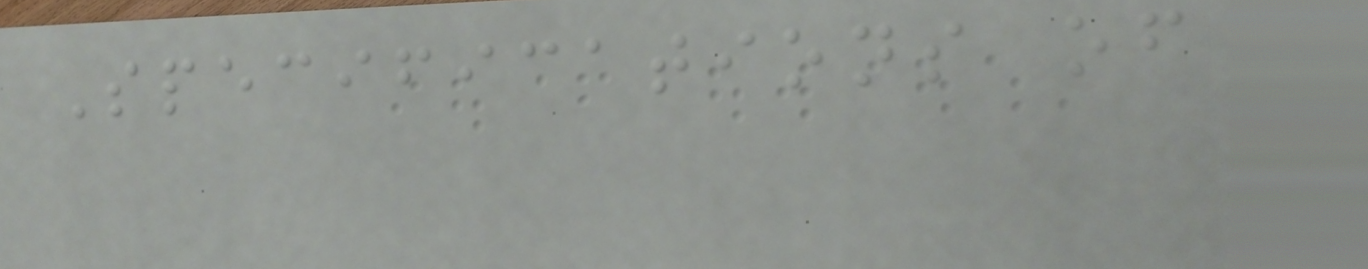Specifications of
